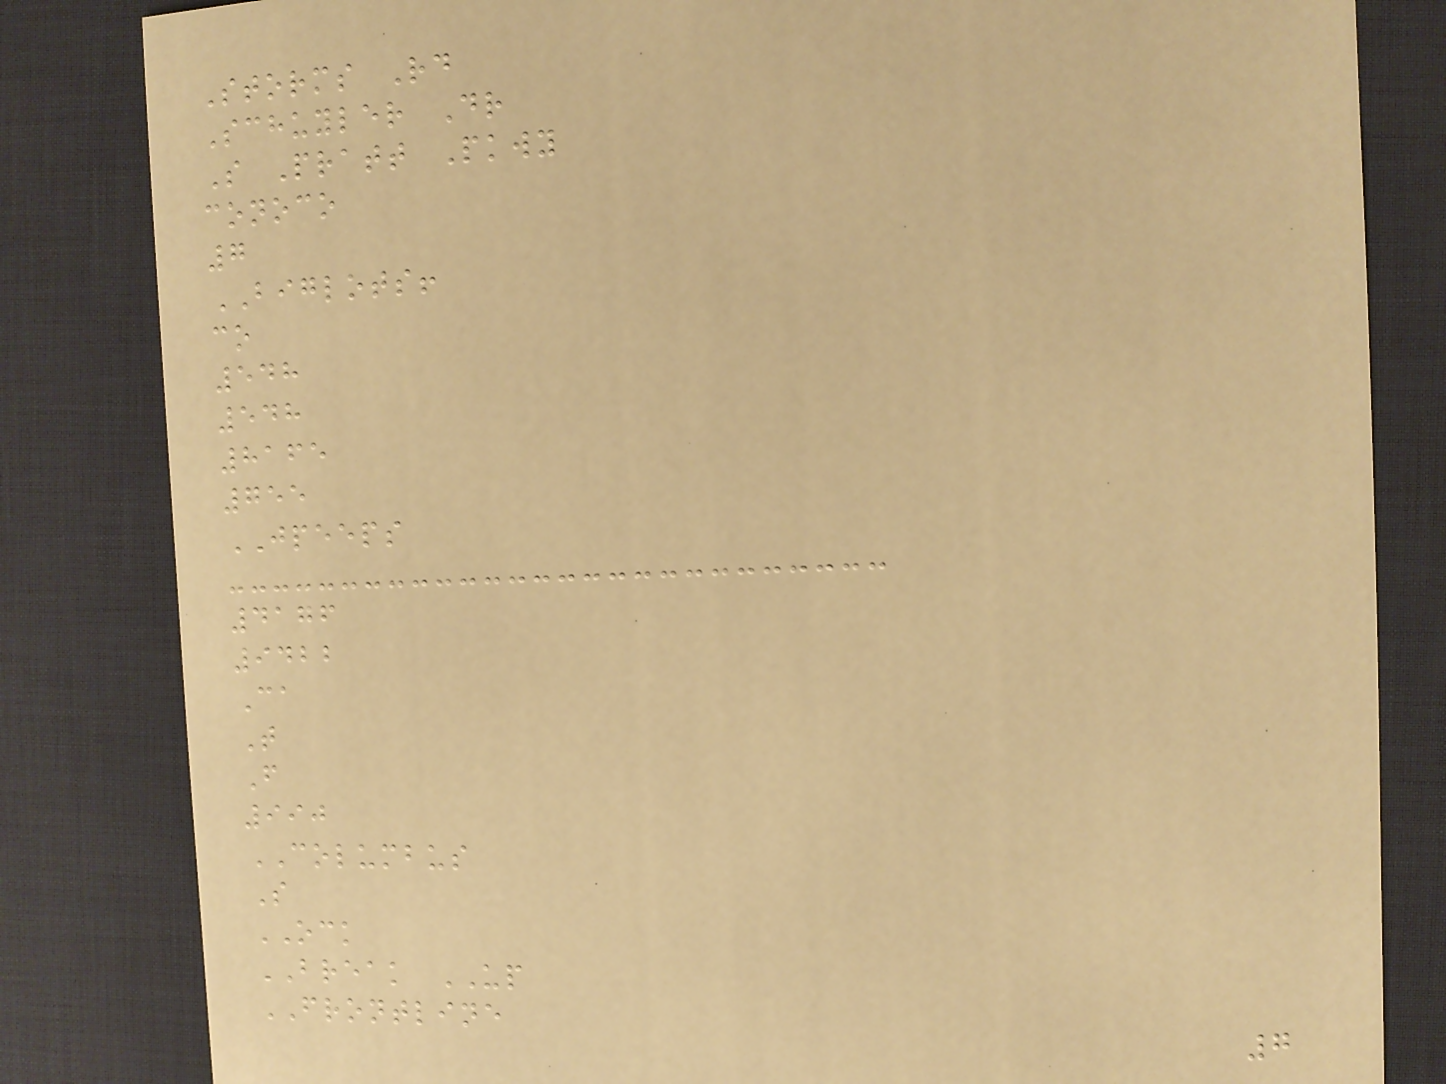Storms Rd
Schuyler Dr
S Pratt Pkwy
conoco
7
BIGLOTS!
co
548
548
8165
755
JPEEPS
4176
9422
Ca
T
F
990
COLUMBUS
S
OCK
BREAK UP
FRONTLINE
7
